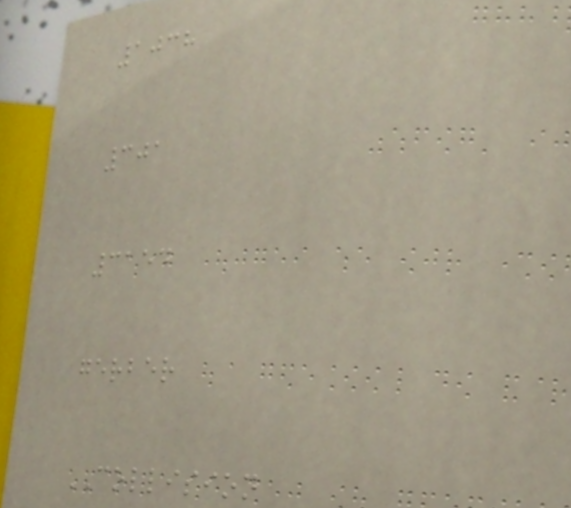1038
301
3154
gerber
COLLISION
